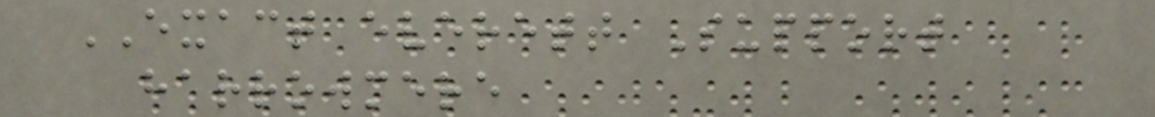EXACT everett Support
harrowmere
